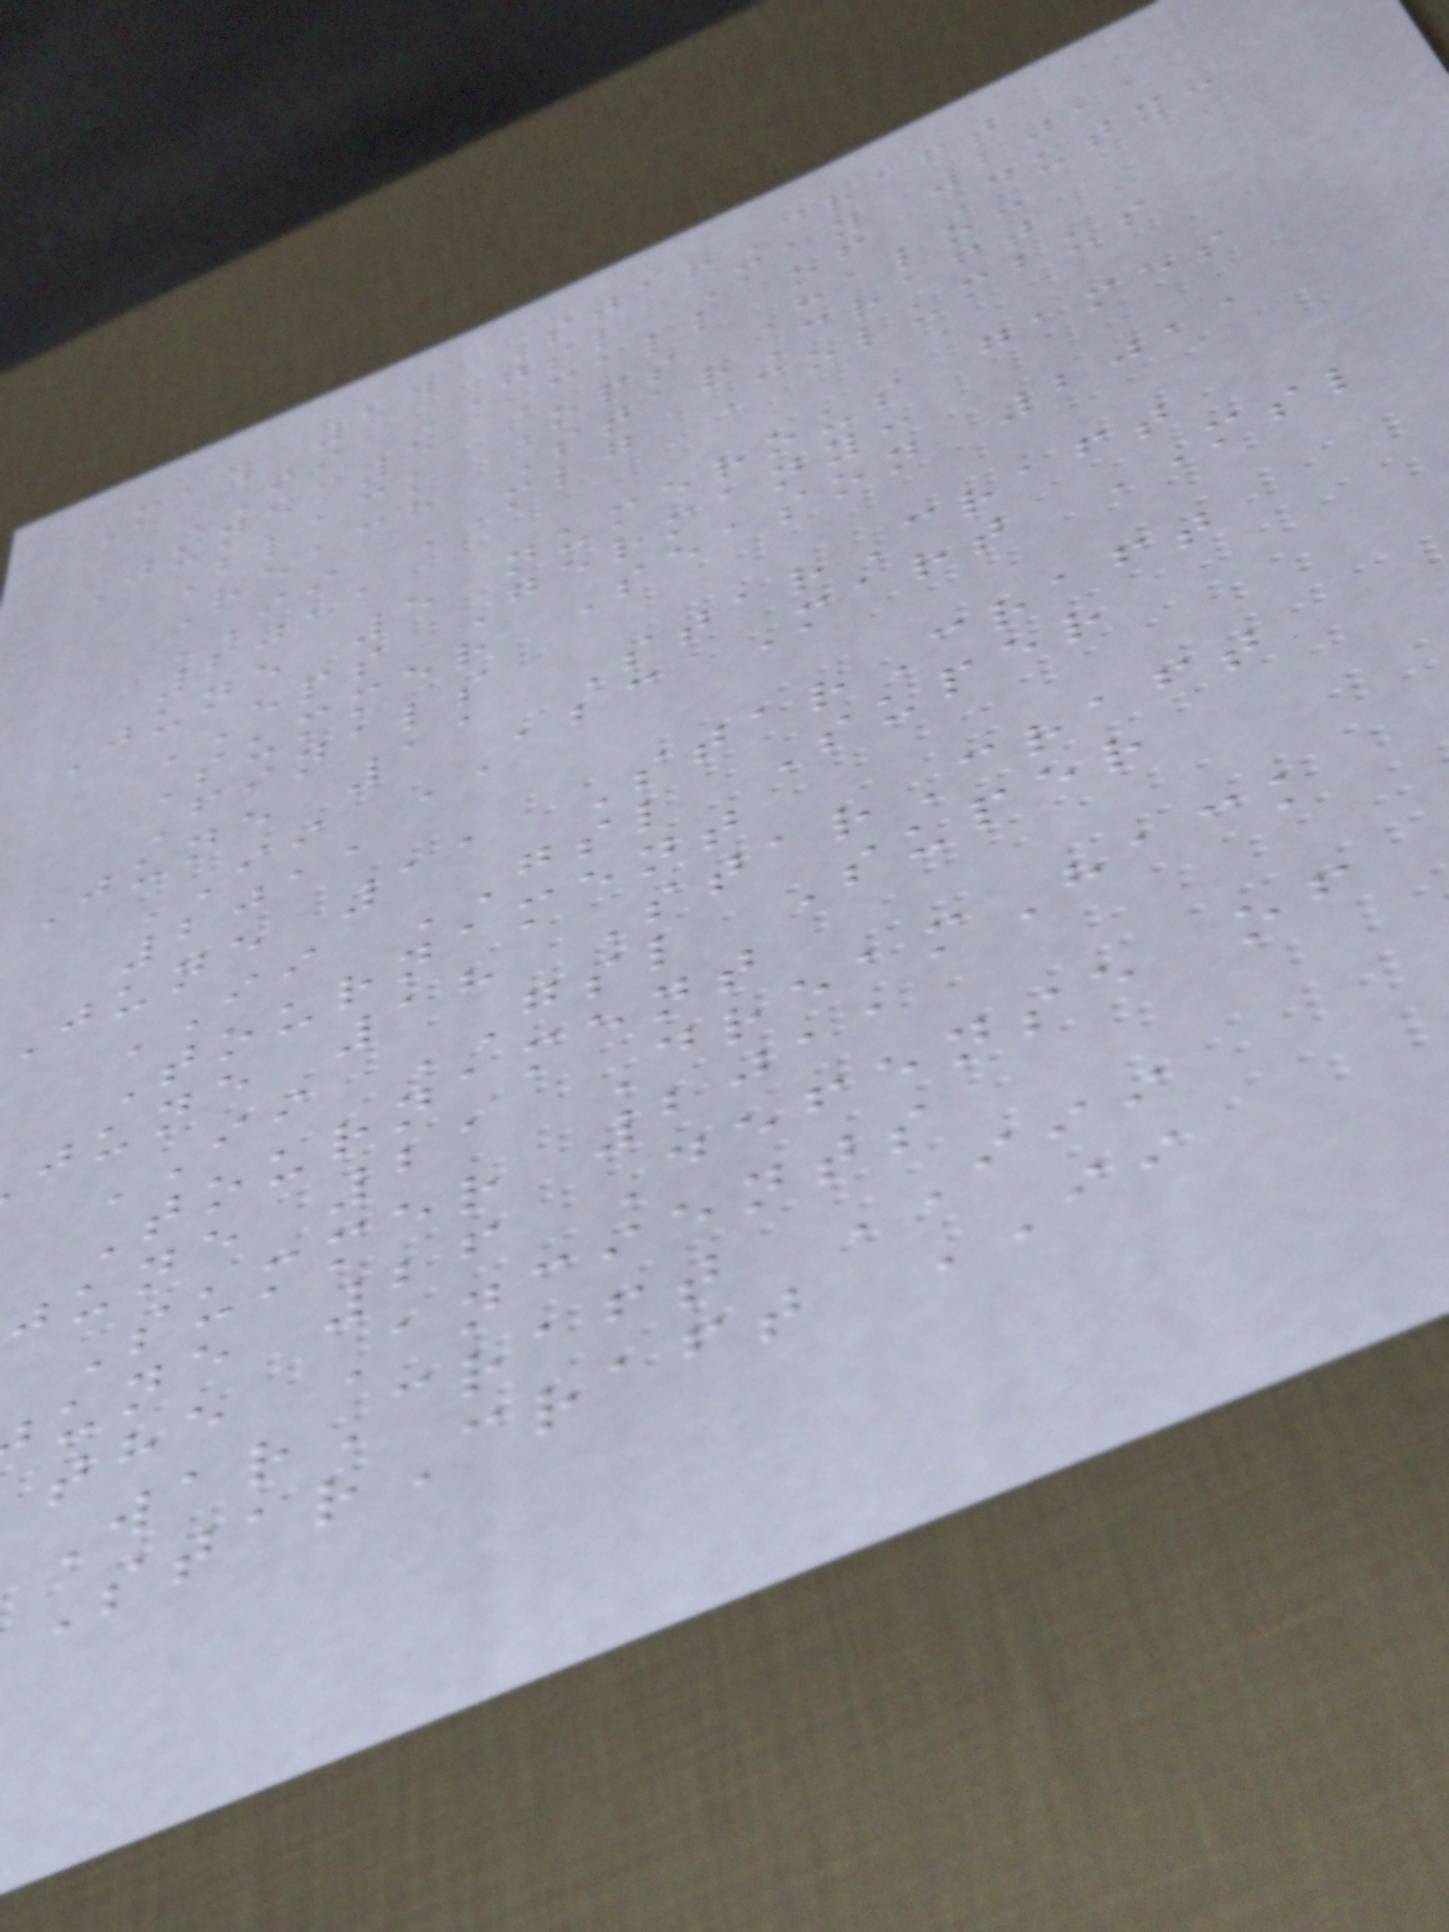May 14 StarCraft
II GSL May 2011
June 5 Call of Duty:
Black Ops Halo:
Reach StarCraft
II MLG Columbus
2011
June 5 numerous games
EPS Germany:
Summer Season 2011
Finals
June 11 StarCraft
II ABC Mart MSL
2011
June 11 StarCraft
II GSL Super
Tournament
june 18 StarCraft
II GSL Super
Tournament
june 21 DreamHack
Summer 2011
une 26 Defense of
the Ancients
WarCraft III
StarCraft II
